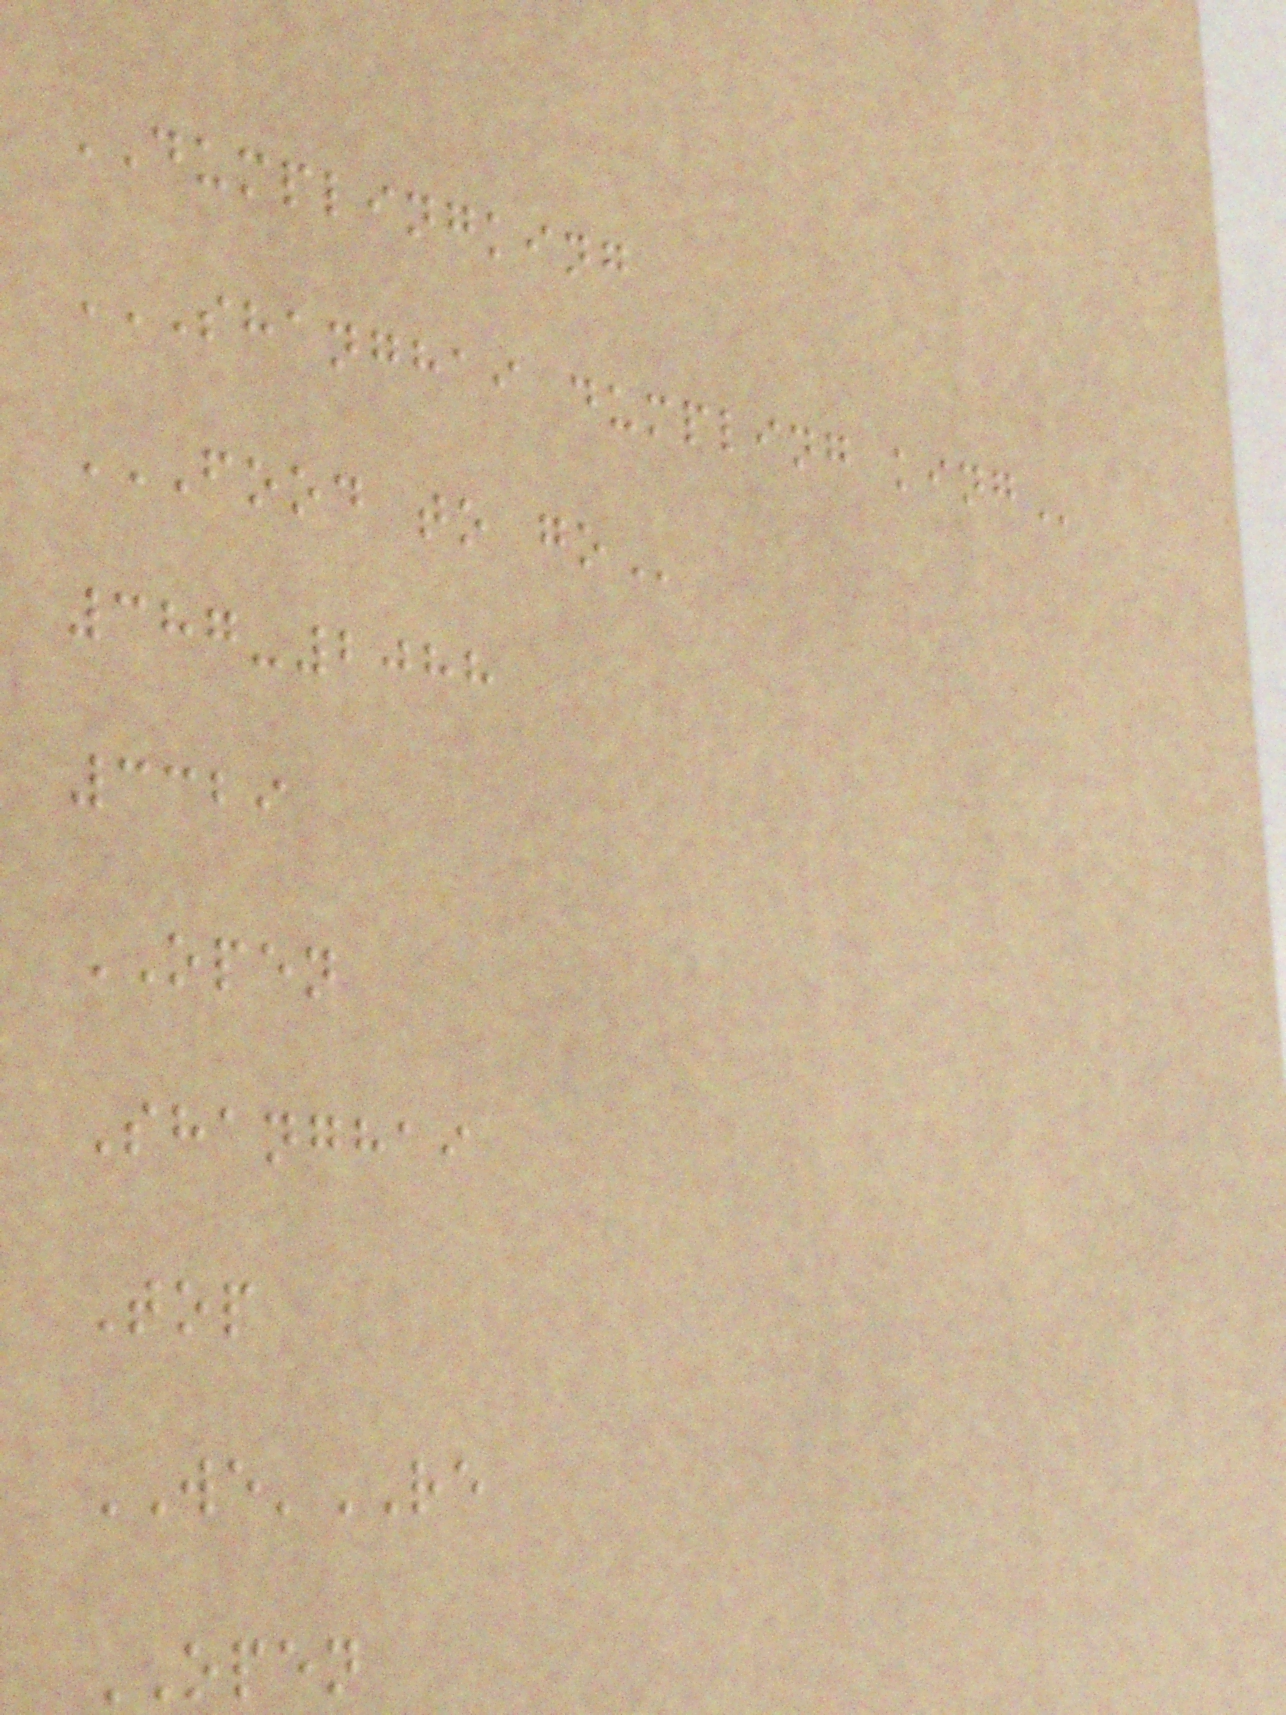DUMPLINGKING
SHANGHAI DUMPLING KING
FOOD TO GO
387-2088
3329
OPEN
Shanghai
Top
WE'RE
OPEN
